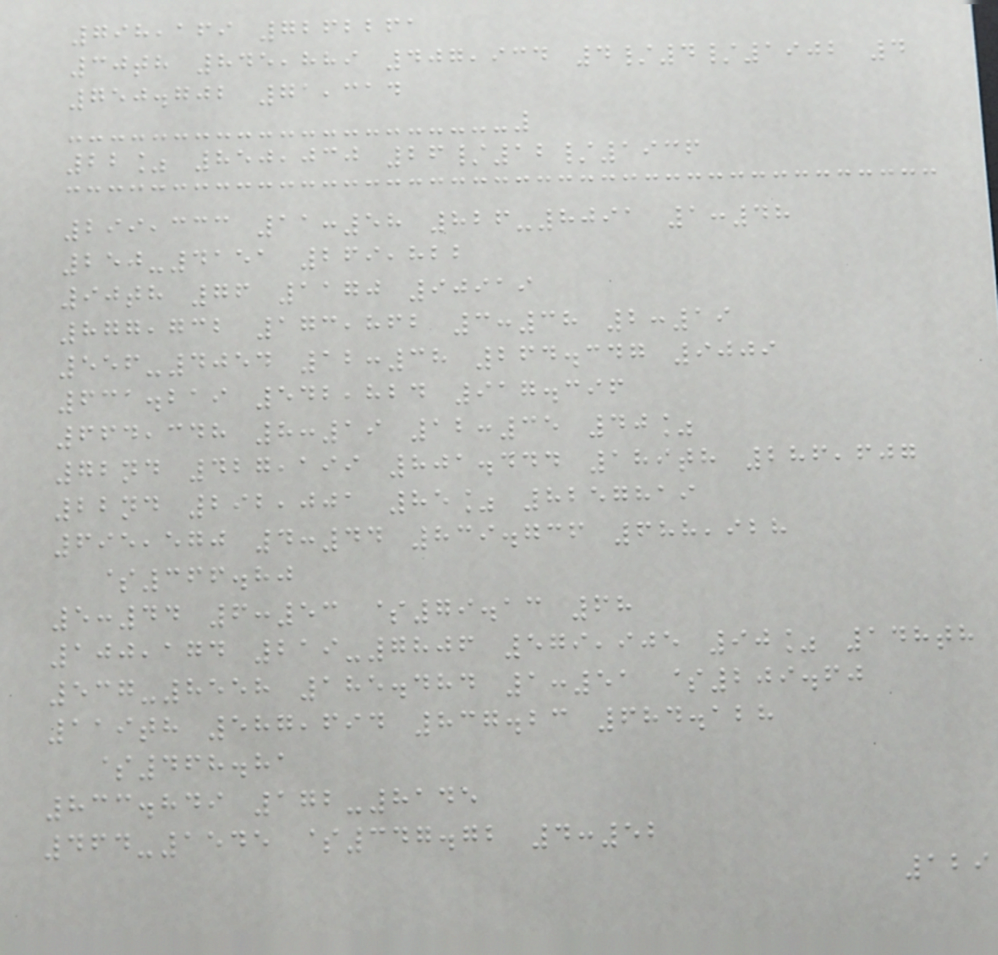798,169 7262261
30th 845,889 407,934 4/4/1902 4
750.702 71,314
22% 850,030 26/12/1936
299,333 11:58 826-8091 1:48
250-4151 269,822
90th 76 1170 90919
877,732 173,862 3:38 2:19
556-4054 12:38 264.347 9009
631.219 542,824 917.396
664,348 8:19 12:35 40%
72nd 427,199 801.444 189th 286,607
22nd 292,001 85% 8257819
695,570 4:44 839.736 688,928
$366.80
5:44 6:53 $79.13 68
100,174 219-7806 579,905 90% 148th
537-8558 185.484 1:51 $209.60
119th 587,694 837.23 684.128
$468.81
833.849 172-8145
464-1545 $347.72 4:52
129
